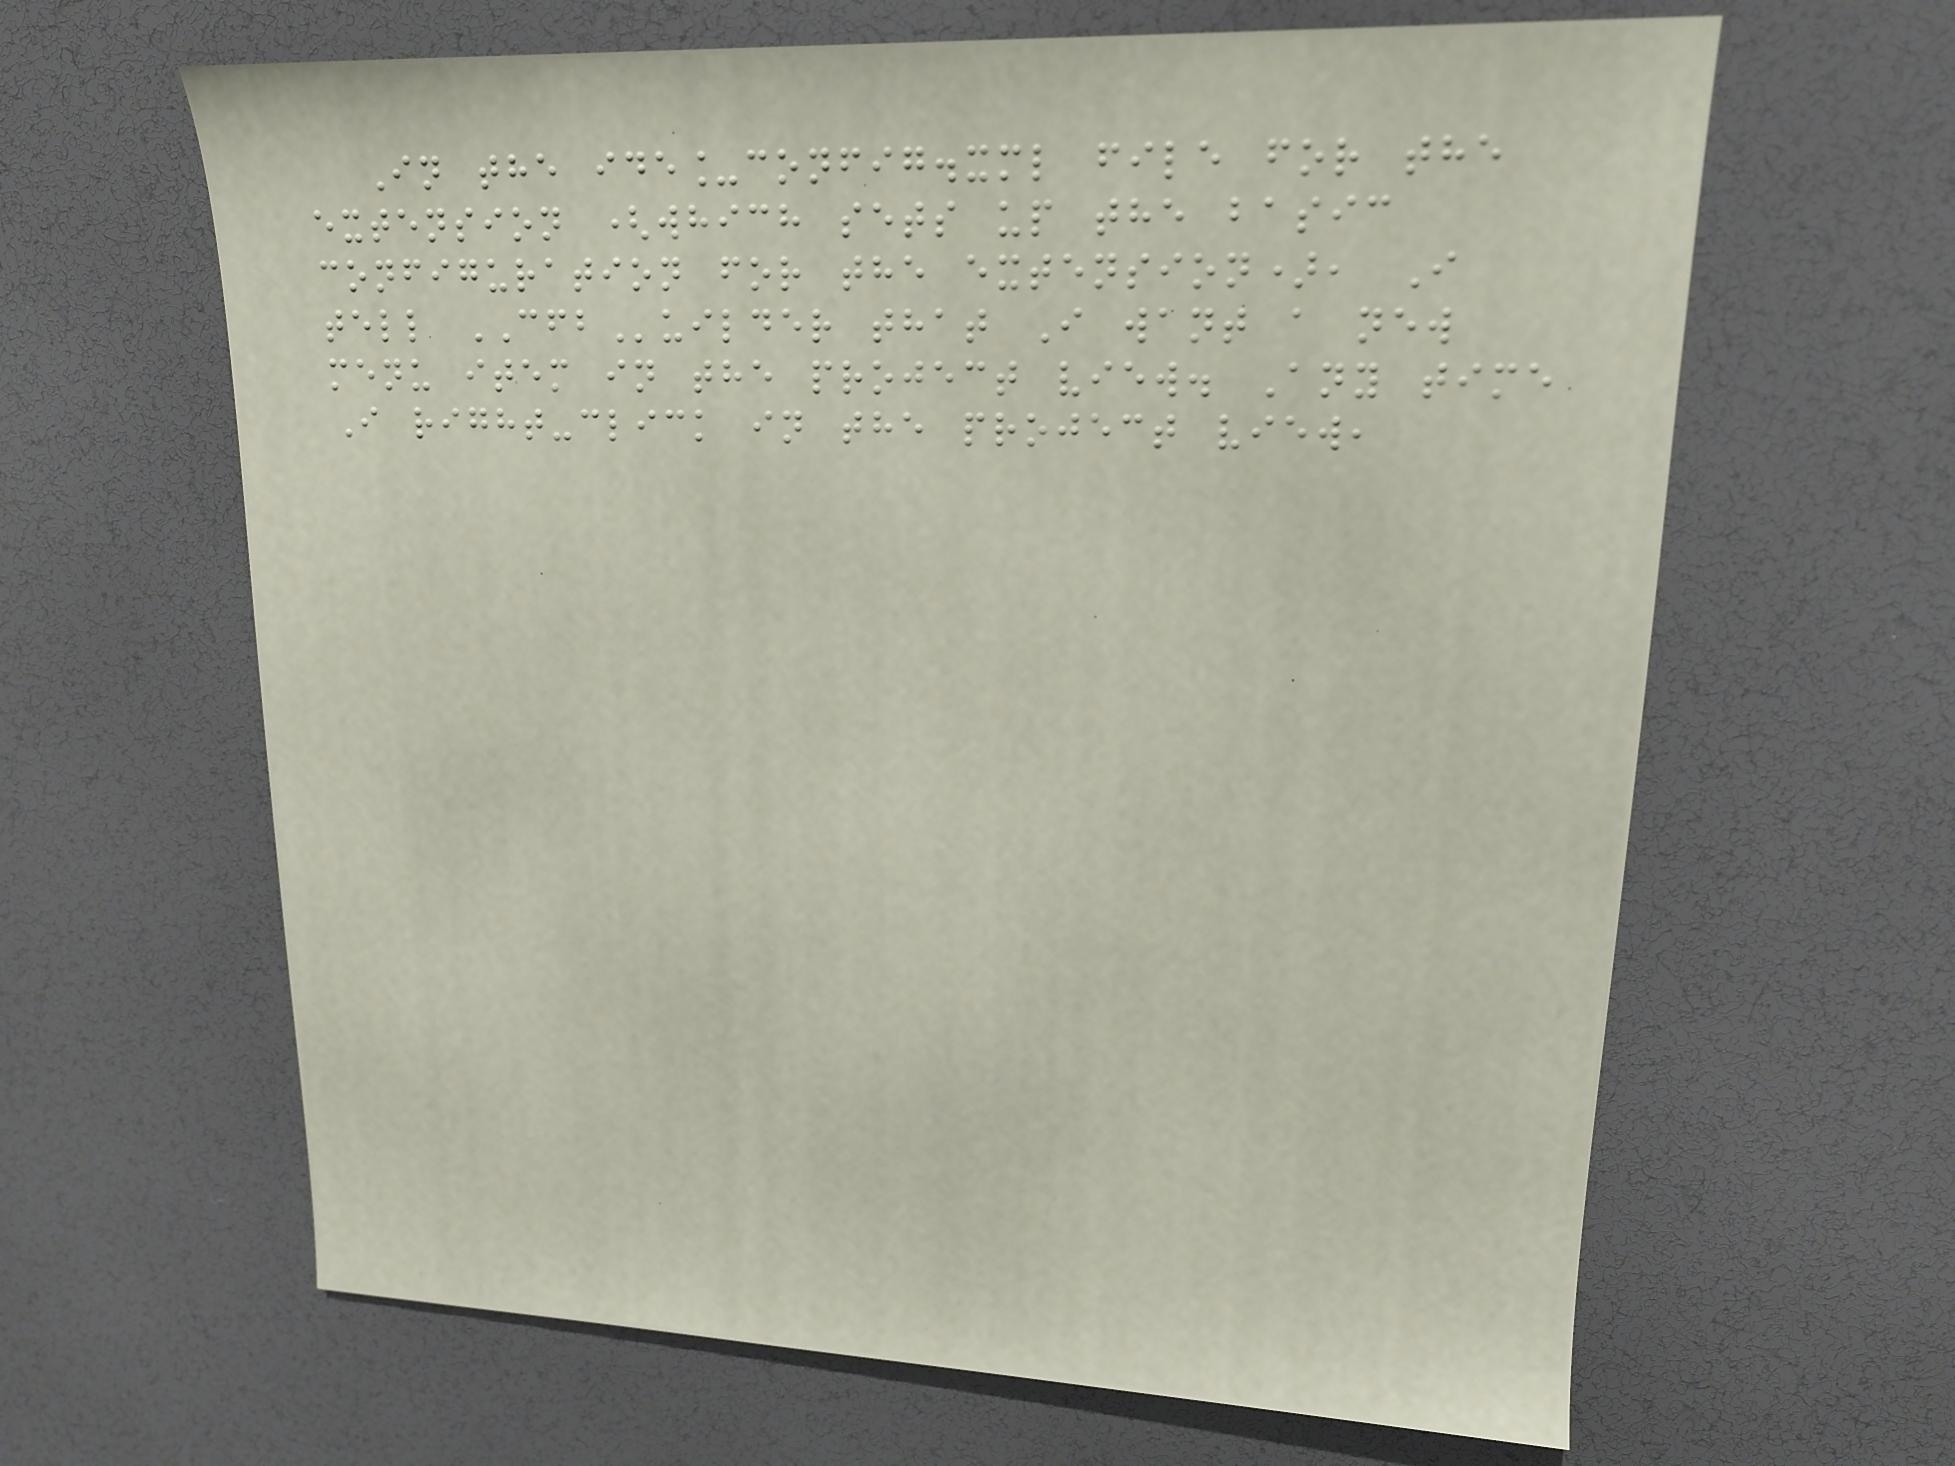In the ide_config.xml file for the
extension (which sets up the basic
configuration for the extension), I
tell CFBuilder that I want a new
menu item in the project view. Any time
I right-click in the project view,
